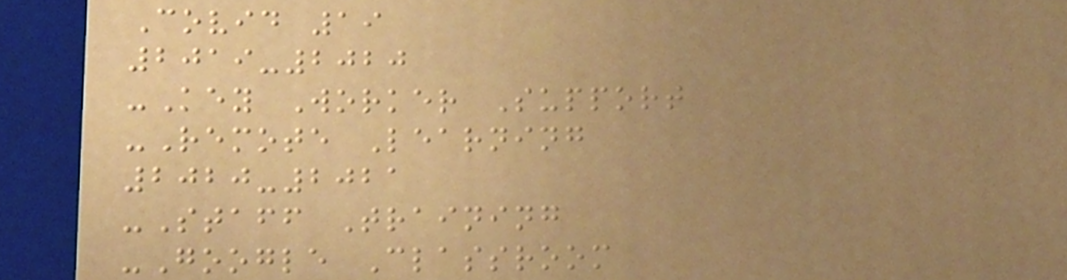Covid 19
2019-2020
-Key Worker Support
-Remote Learning
2020-2021
-Staff Training
-Google Classroom
